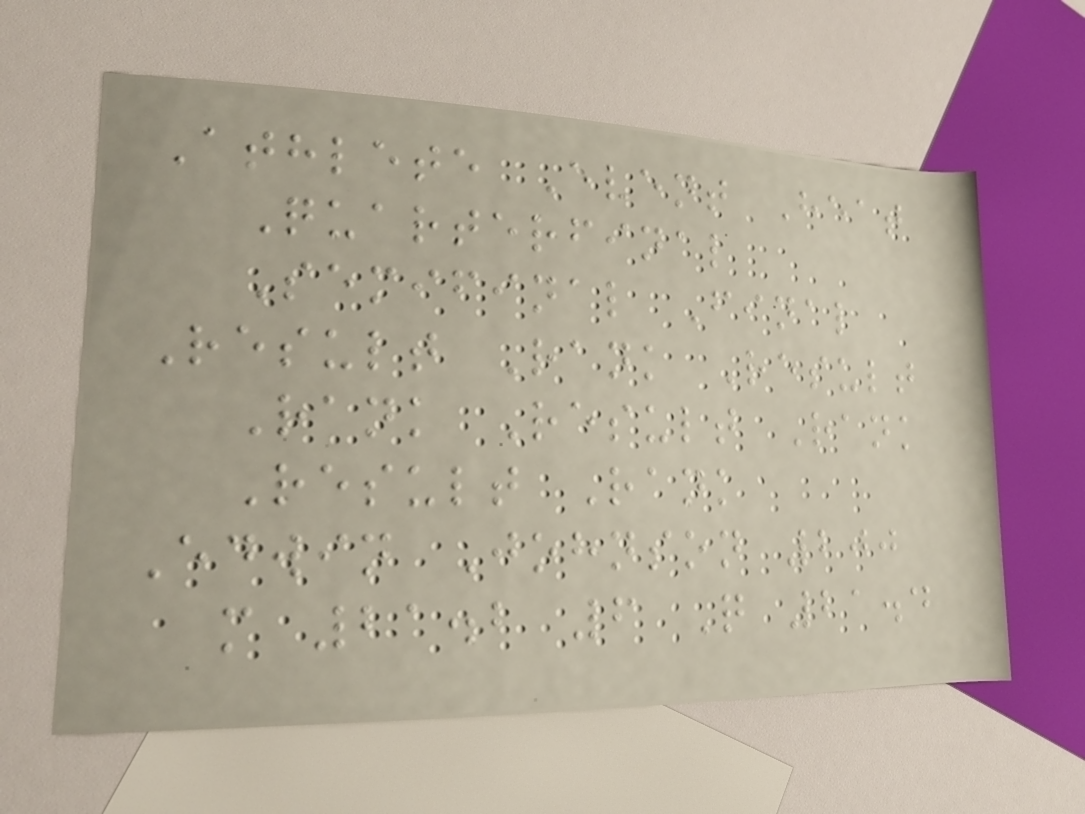Athlete Event Heat
Quarterfinal
Semifinal Final
Result Rank Result
Rank Result Rank
Result Rank
Edwin Johnson 200
m 21.2 6 Q 21.4
